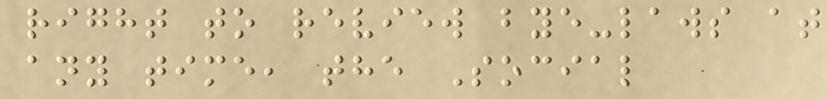right to review bye-laws at
any time, the Social
